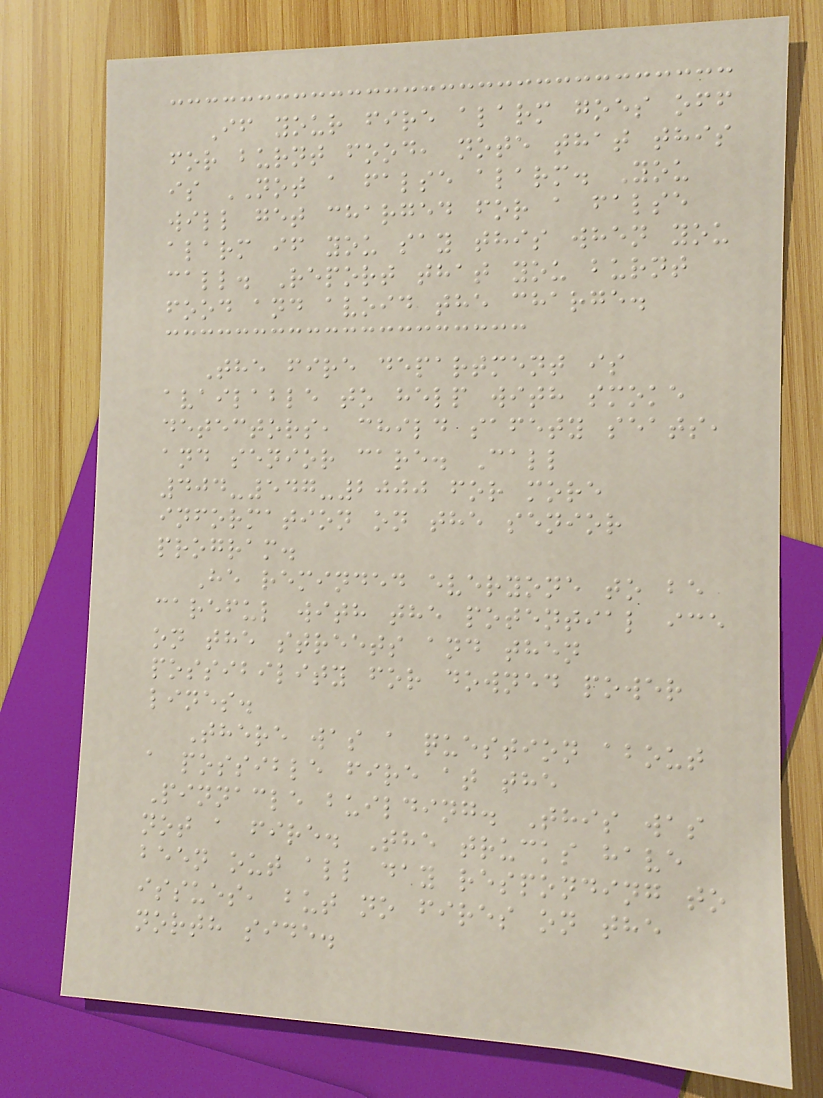If your fire alarm goes off
for burnt food, note that this
is NOT a false alarm. You
will get charged for a false
alarm if you say this when you
call. Report that you burnt
food and avoid the charge.
The fire department is
available to help with smoke
detectors, child safety seats,
and senior care. Call
404-547-2000 for more
information on the senior
program.
He reminded everyone to be
careful with the potential ice
on the streets and then
possibility for downed power
lines.
There was a question about
a possible fire at the
Pinnacle building. This was
not a fire. The trucks have
been out all day responding to
issues, but no fires on the
north side.
